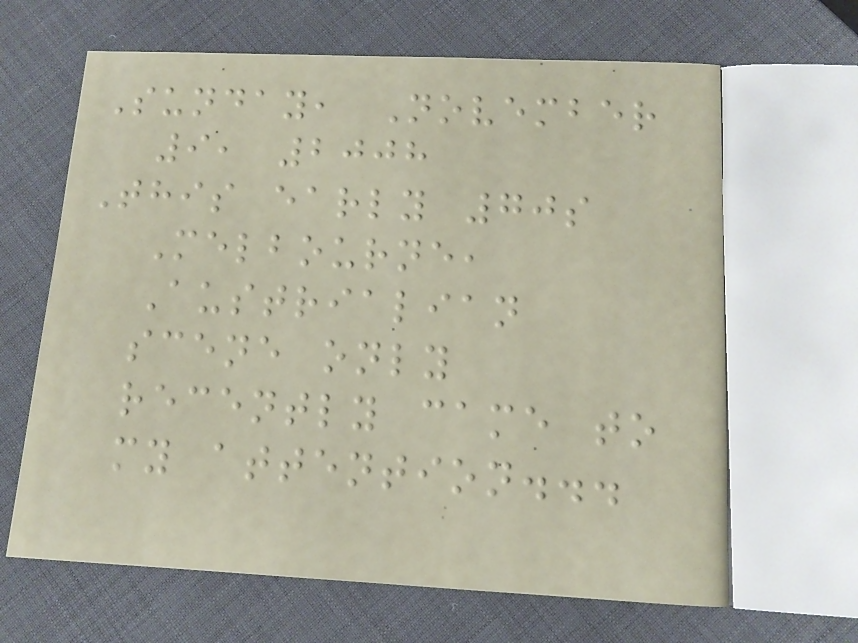Sunday, November
9, 2008
This early 70s
Melbourne,
Austrialian
scene only
recently came to
my attention...
